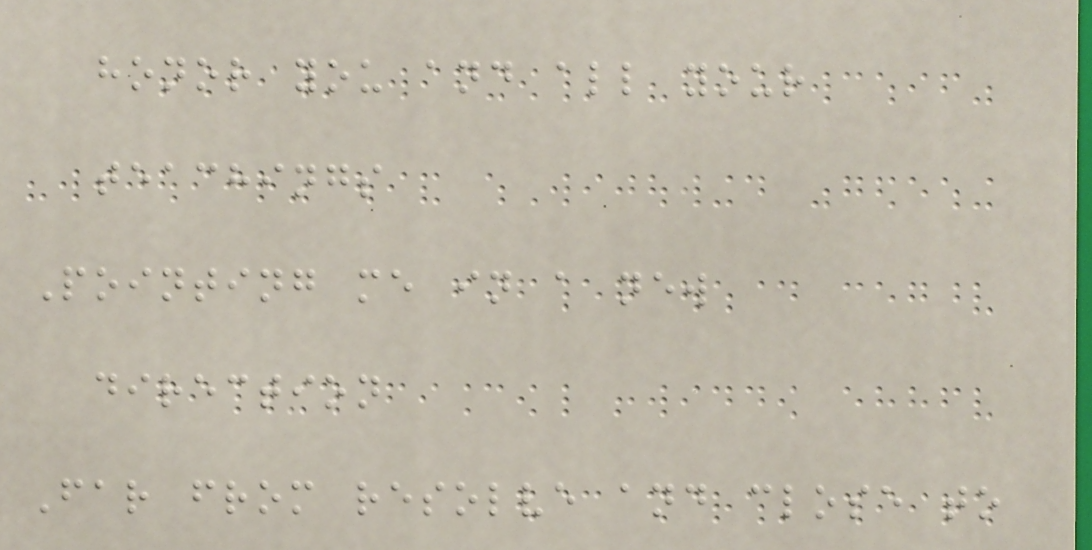honor you and all your
teachings
Pointing me in a new
direction
Far from resolve and close to
